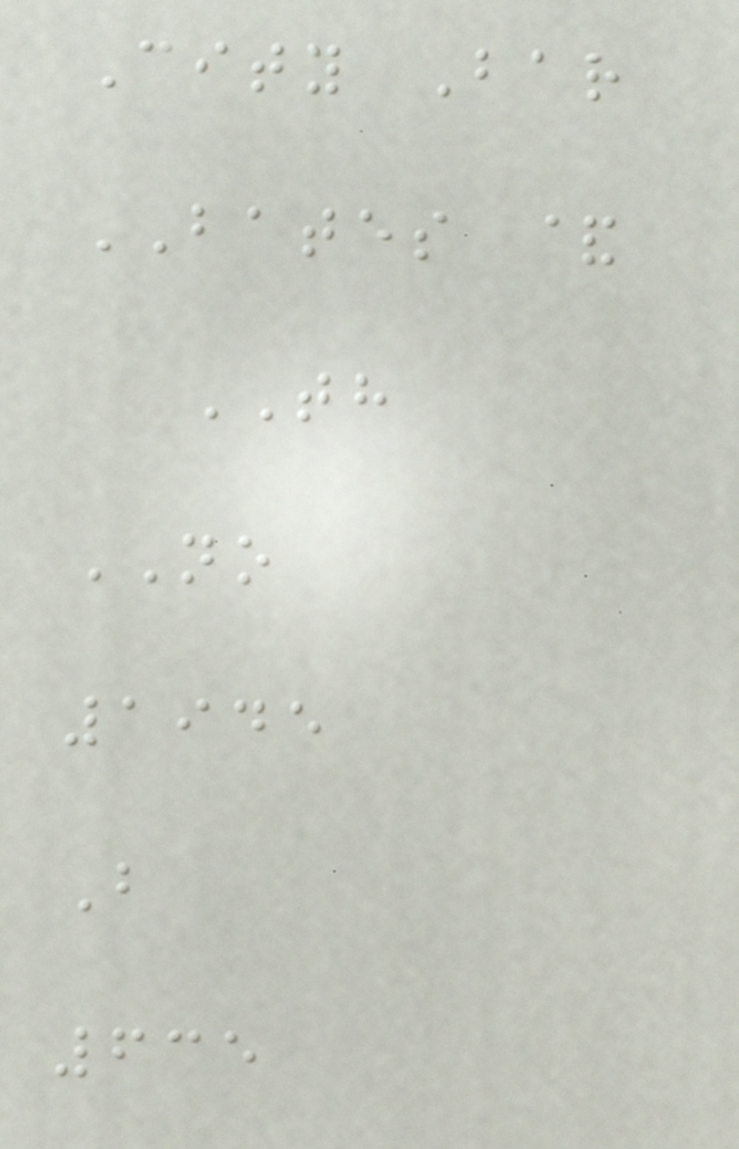City Bar
BATES &
TH
NO
1945
B
635
